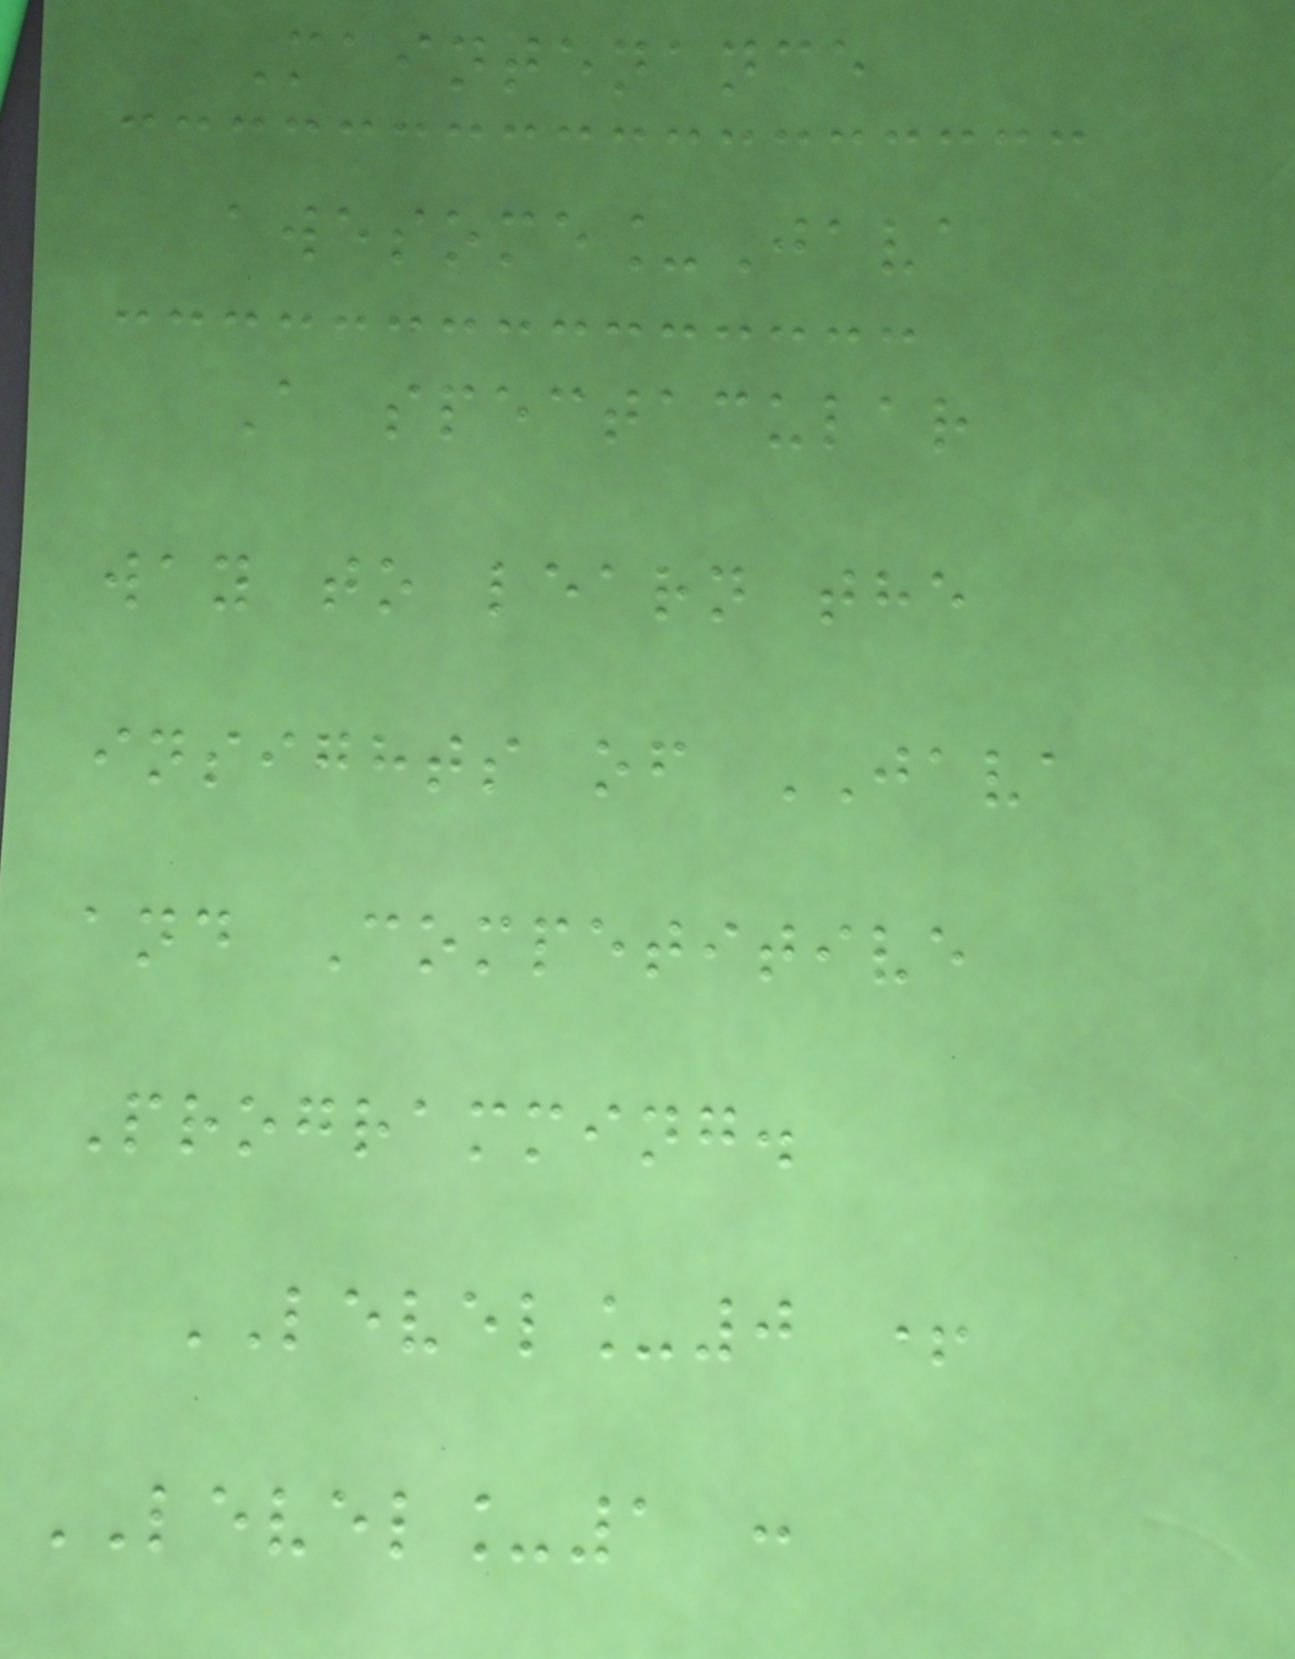Maintenance
awesome_Java
A spectacular
way to learn the
insights of JAVA
and Competitive
Programming.
LEVEL_0 +
LEVEL_1 :
